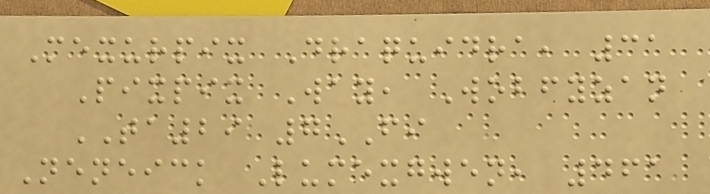Mexurpix Draquidra, 31
Pixpix Way, Wobfyzan
TA29 7FI
Neneick Lumexgwen, 461
